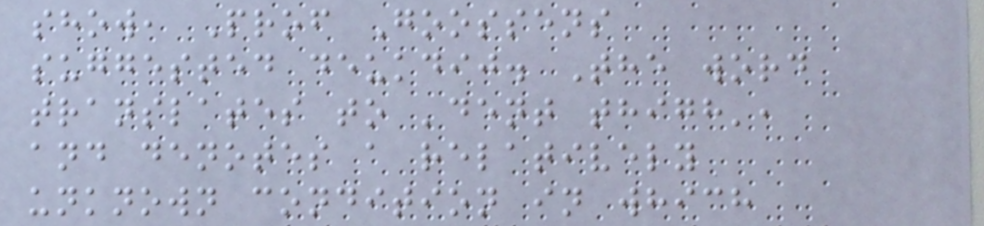show, Prof Goossens
suggested deukdij. The word
translates to 'dent thigh',
and denotes a relatively
unknown condition in which
